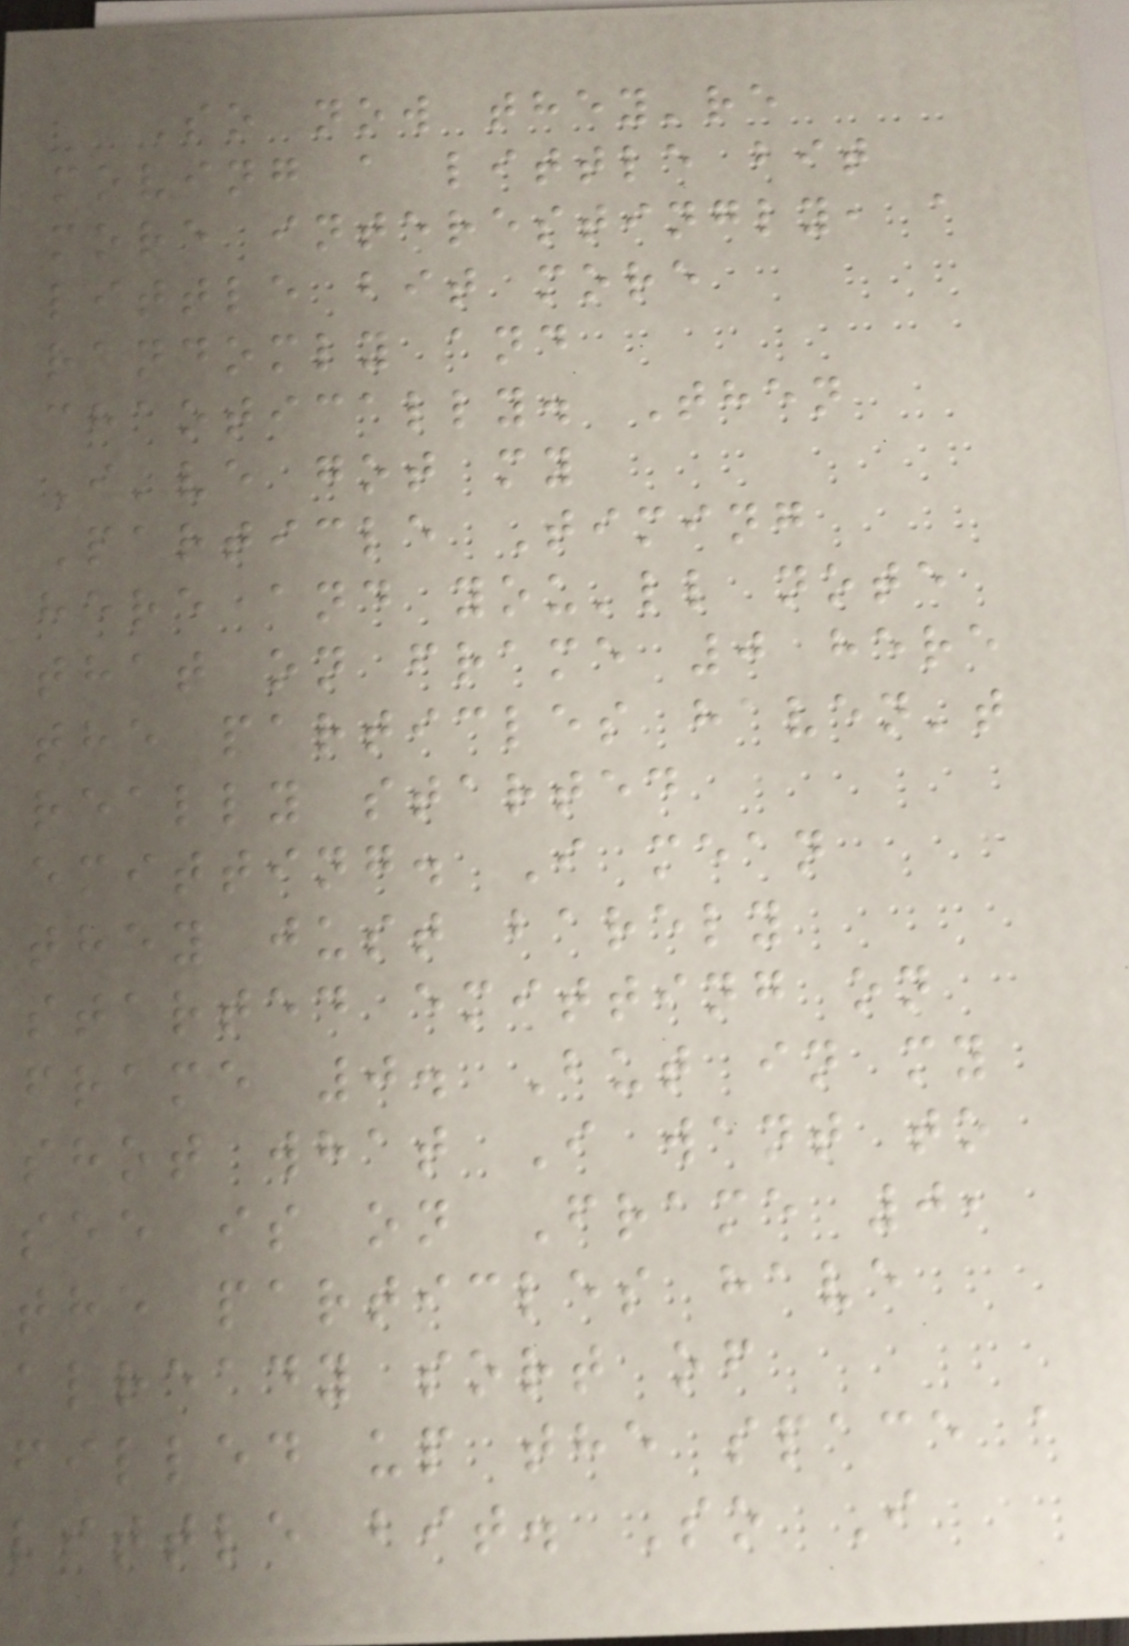So now they're
moving a little bit
more interestingly, a
little bit more
randomly and
chaotically. Then
I've got my
Particle Timing
here and you'll note
that on frame 0 here
the particles haven't
really started
emitting. I mean
they just barely
started emitting on
frame 0. But in my
shot what I want to
see is on Frame 0,
the particles have
already sort of
filled up the space a
little bit. So I
